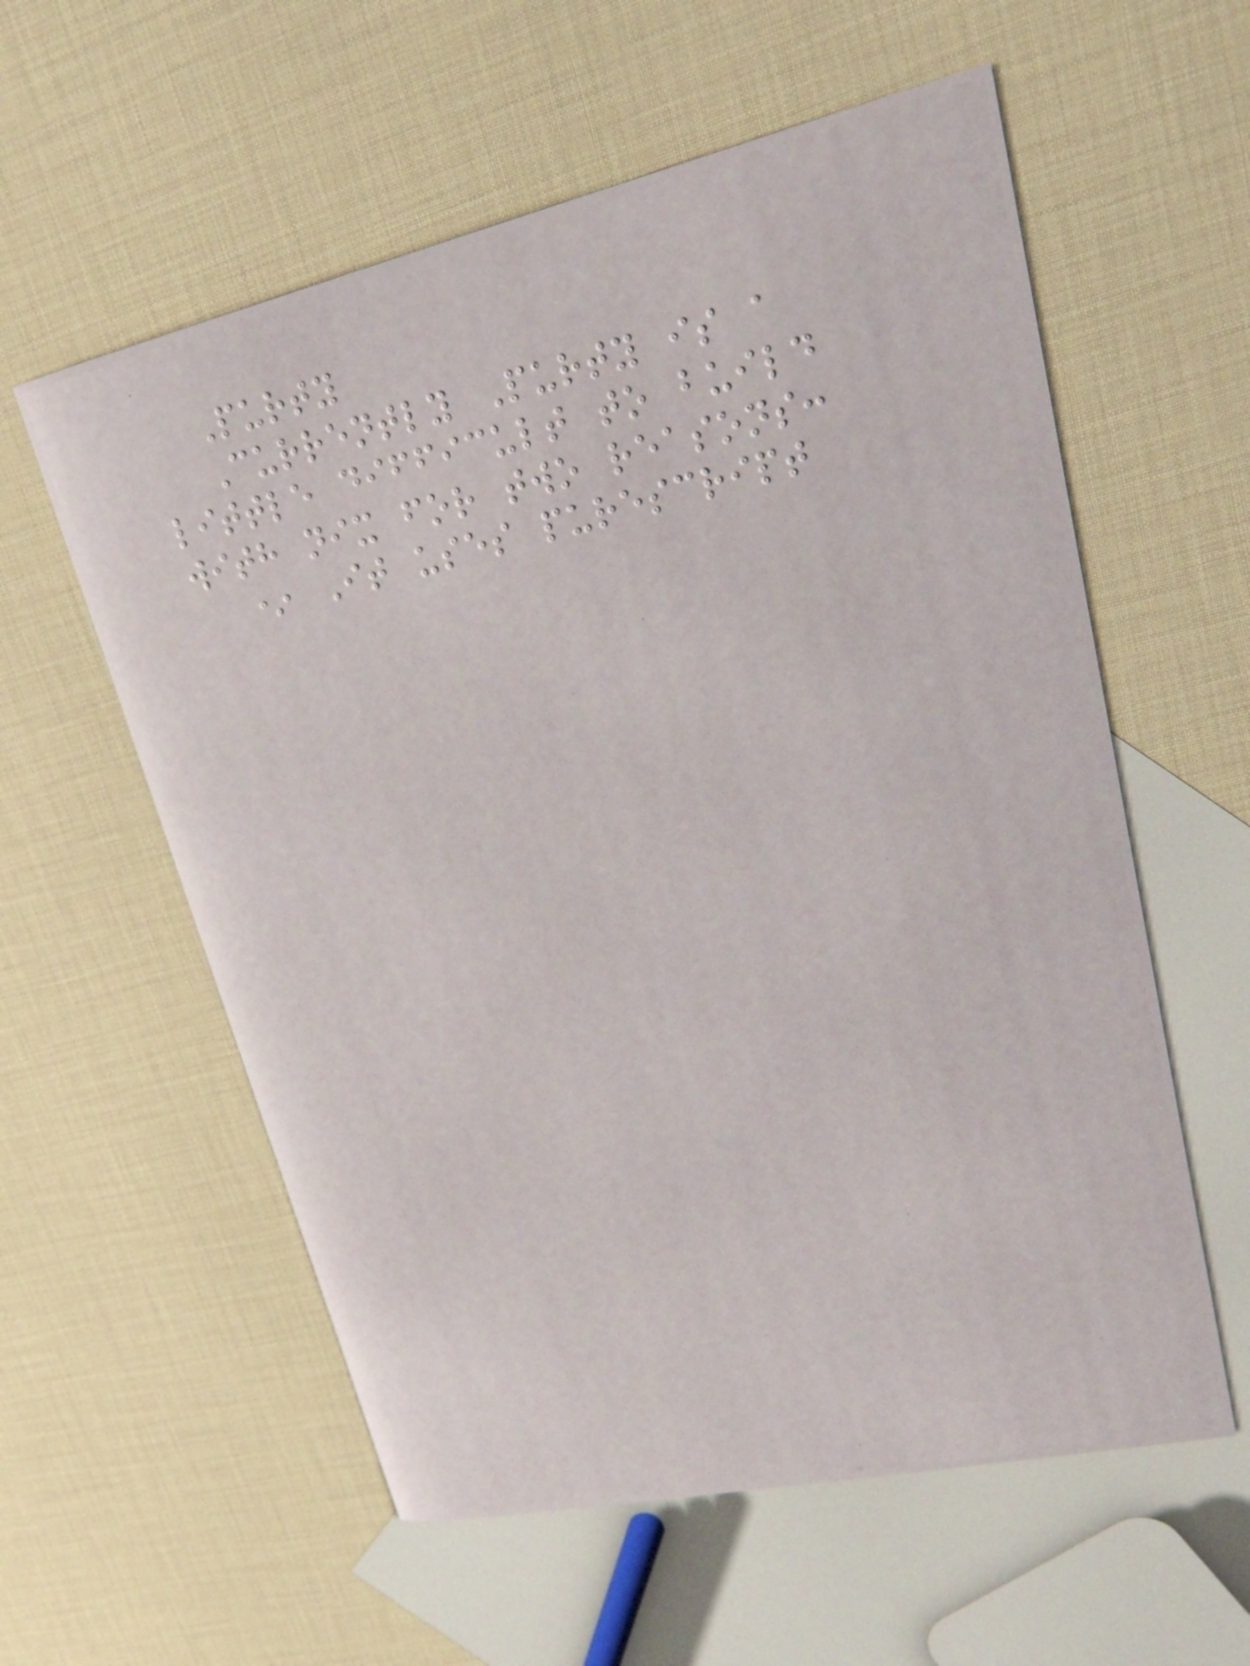Purty
Currently Purty is a
little difficult to build
with nix for two reasons:
* It uses purescript
